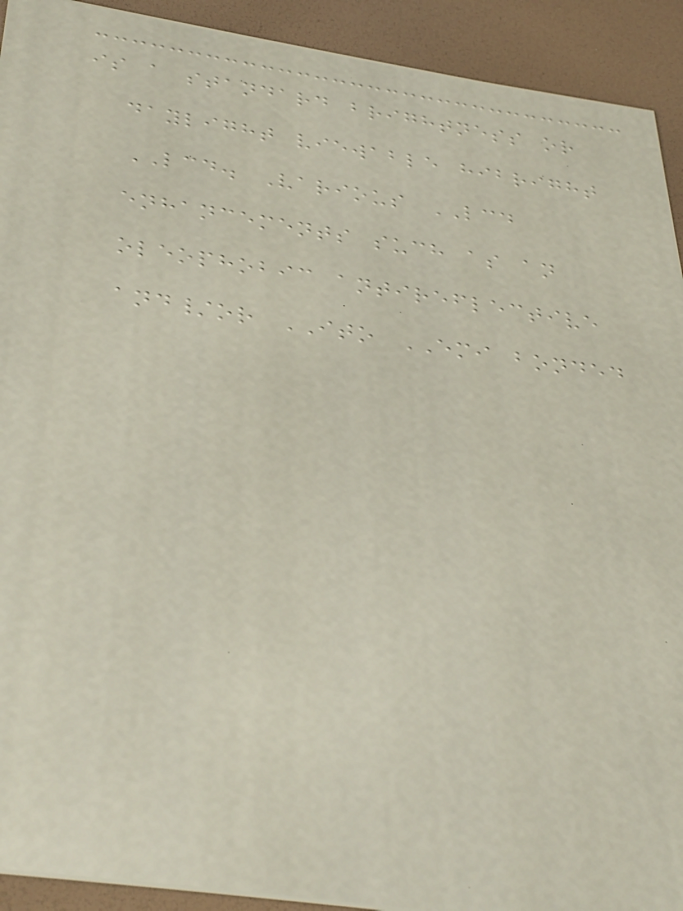is a standard brightness or
daylight viewable hibright
LCD. Various LCD
enhancements such as an
oleophobic antireflective
and/or ITO EMI bonded
